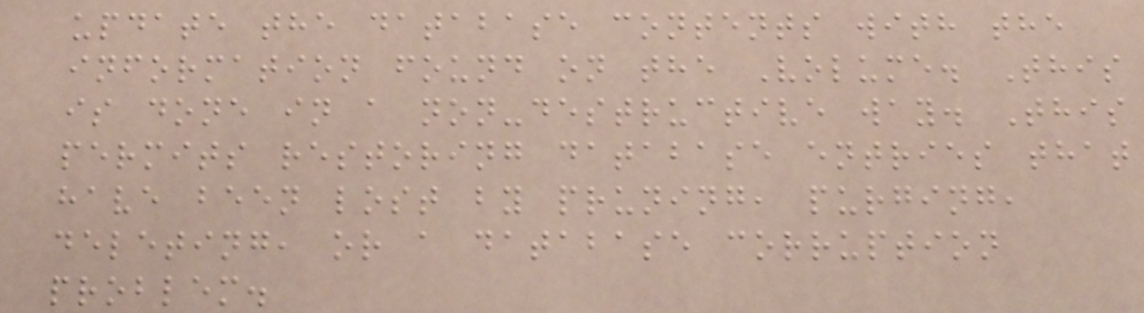update the database contents with the
information found on the Volume. This
is done in a non-destructive way. This
permits restoring database entries that
have been lost by pruning, purging,
deleting, or a database corruption
problem.
